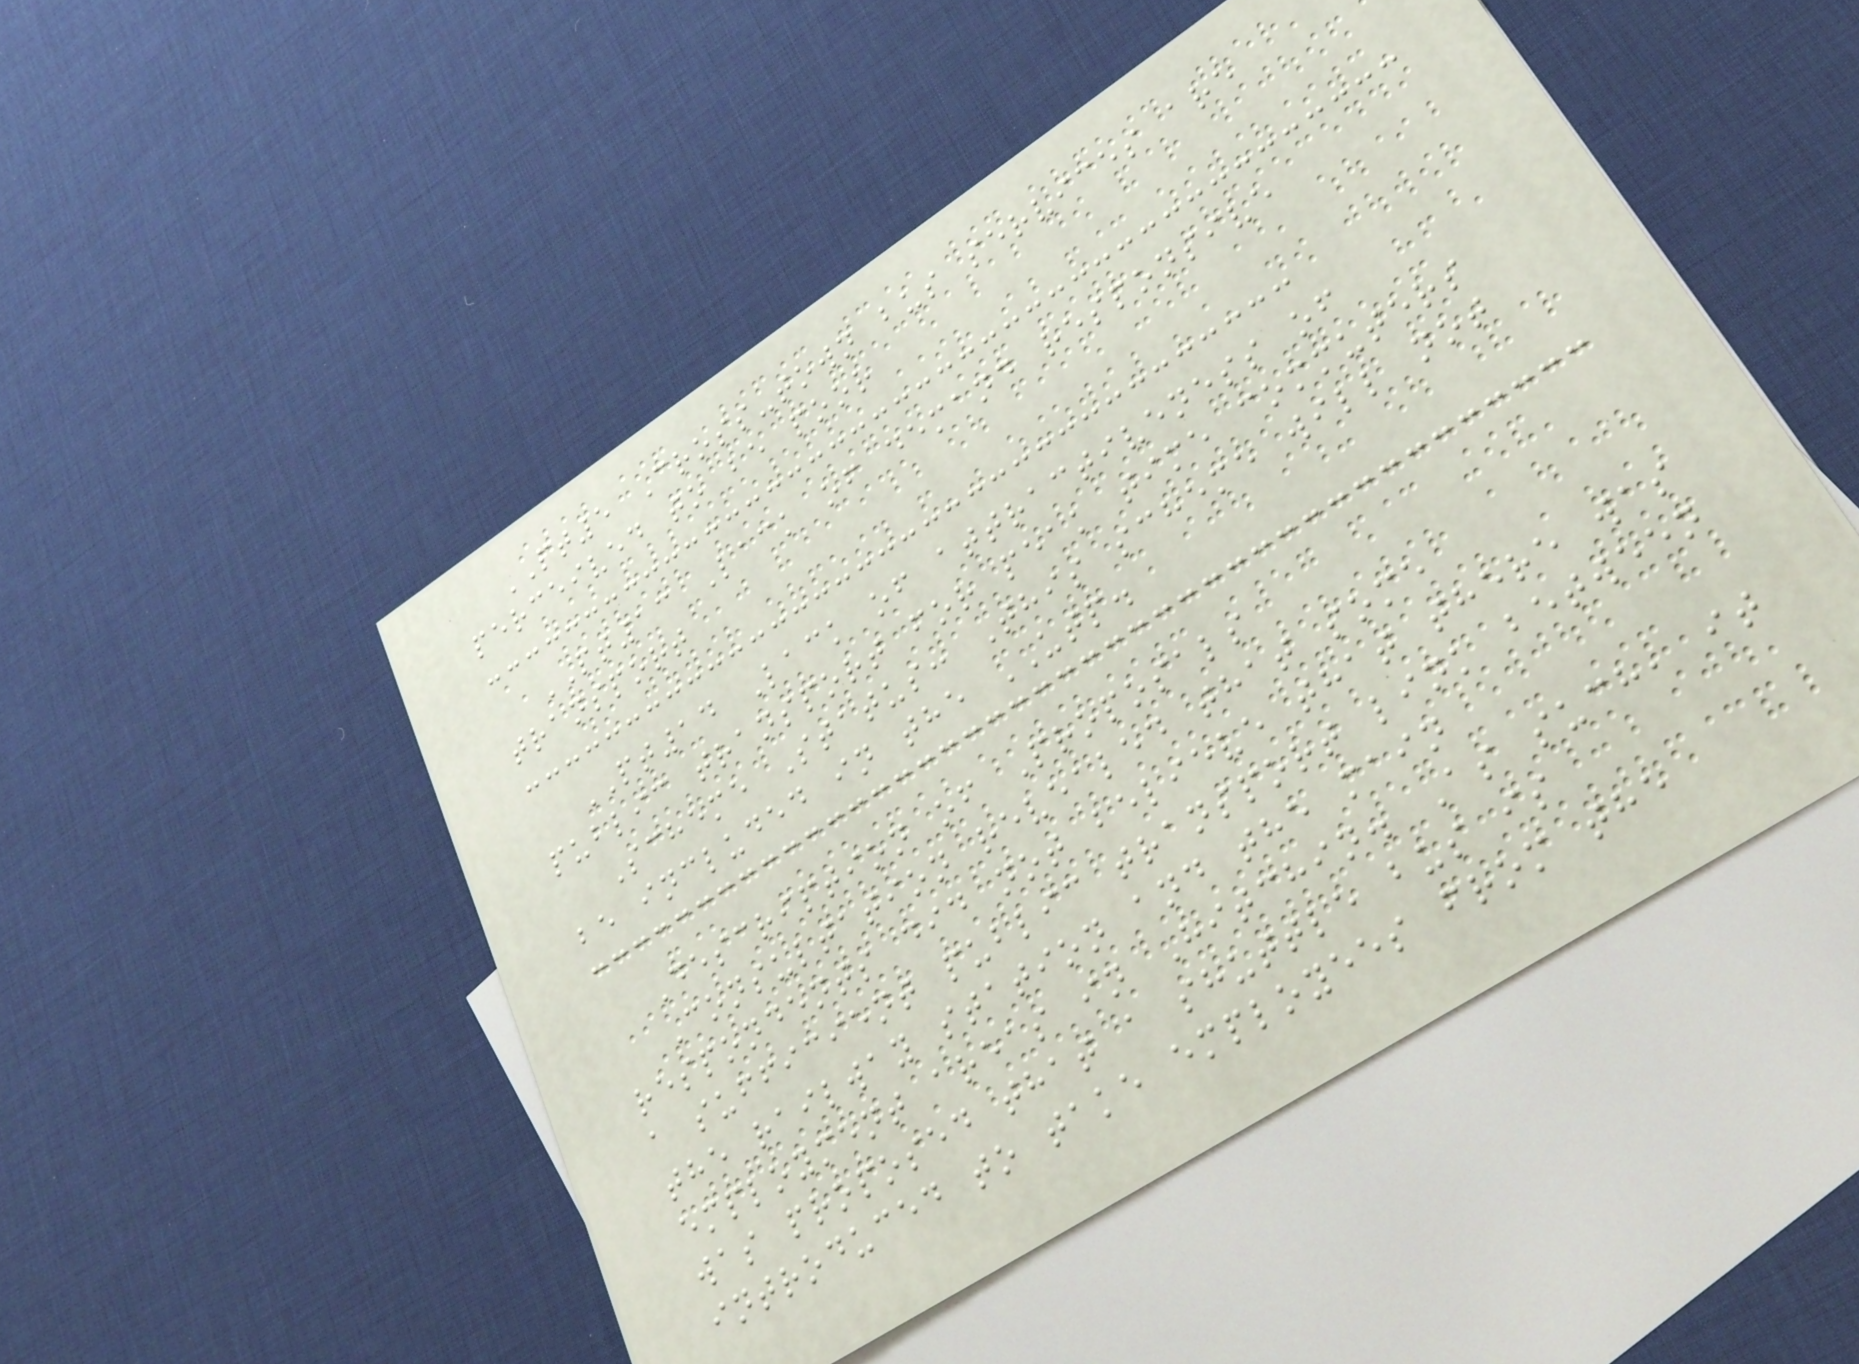PT5 Cross-town bus services are
perceived to be poor
PT13 Lack of demand responsive
transport
PT14 Lack of attractiveness of
public transport for peak time commuters
Scheme Status: This scheme will not
be included in the UTP.
Description of Proposals
Consultation revealed that some
respondents did not believe that there was
a sufficient public transport link between
the railway station and the main
employment areas in Hitchin. As such, it
was proposed that a shuttle bus is
introduced to take employees from the
